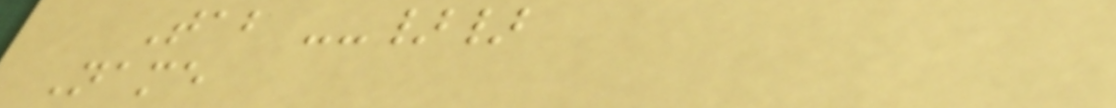Tab --}}
Name
